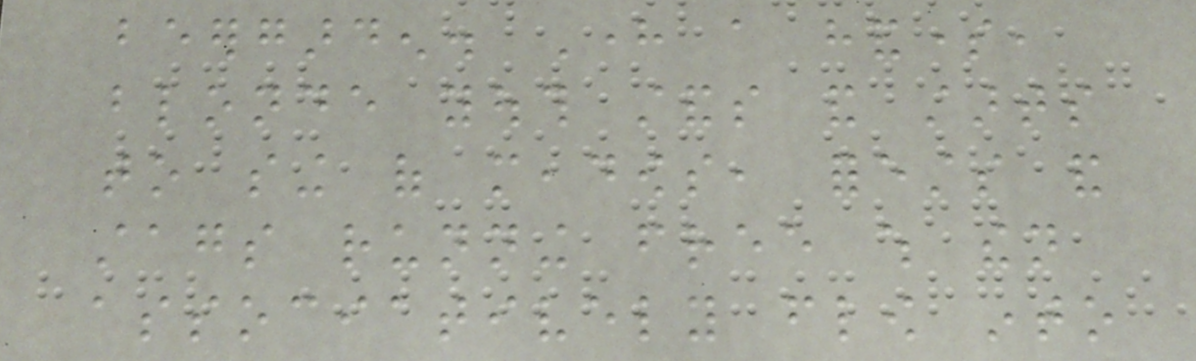beergarden. Here a handsome,
blonde youth stands and starts
to sing of meadows, forests and
stags running free which then
associatively flow into
